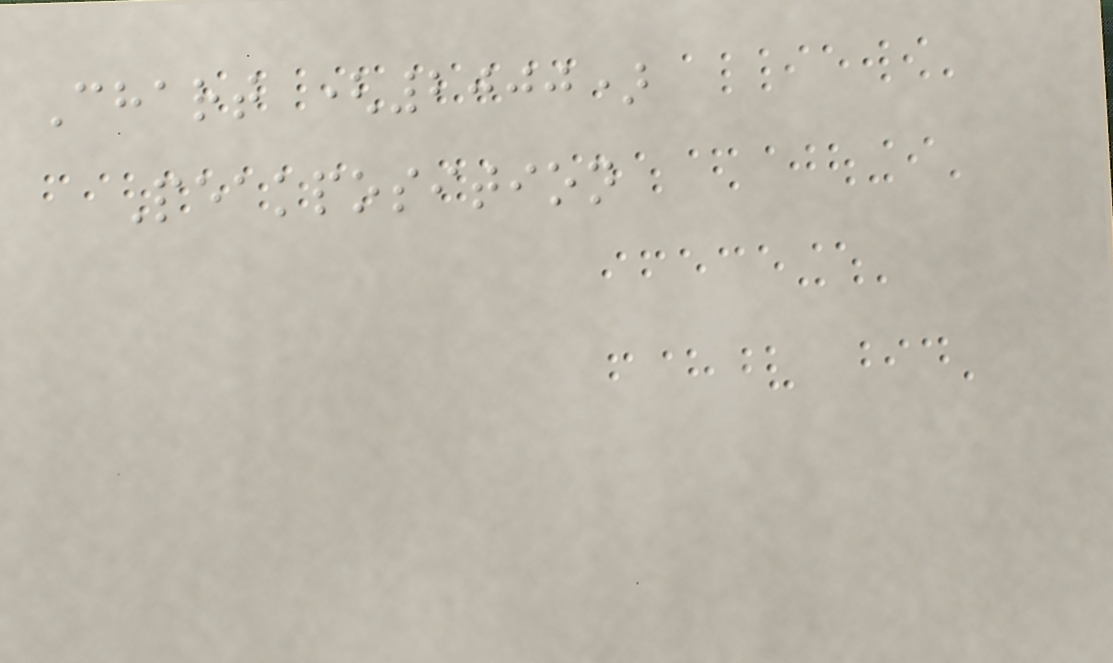Chart (2000)
Peakposition
